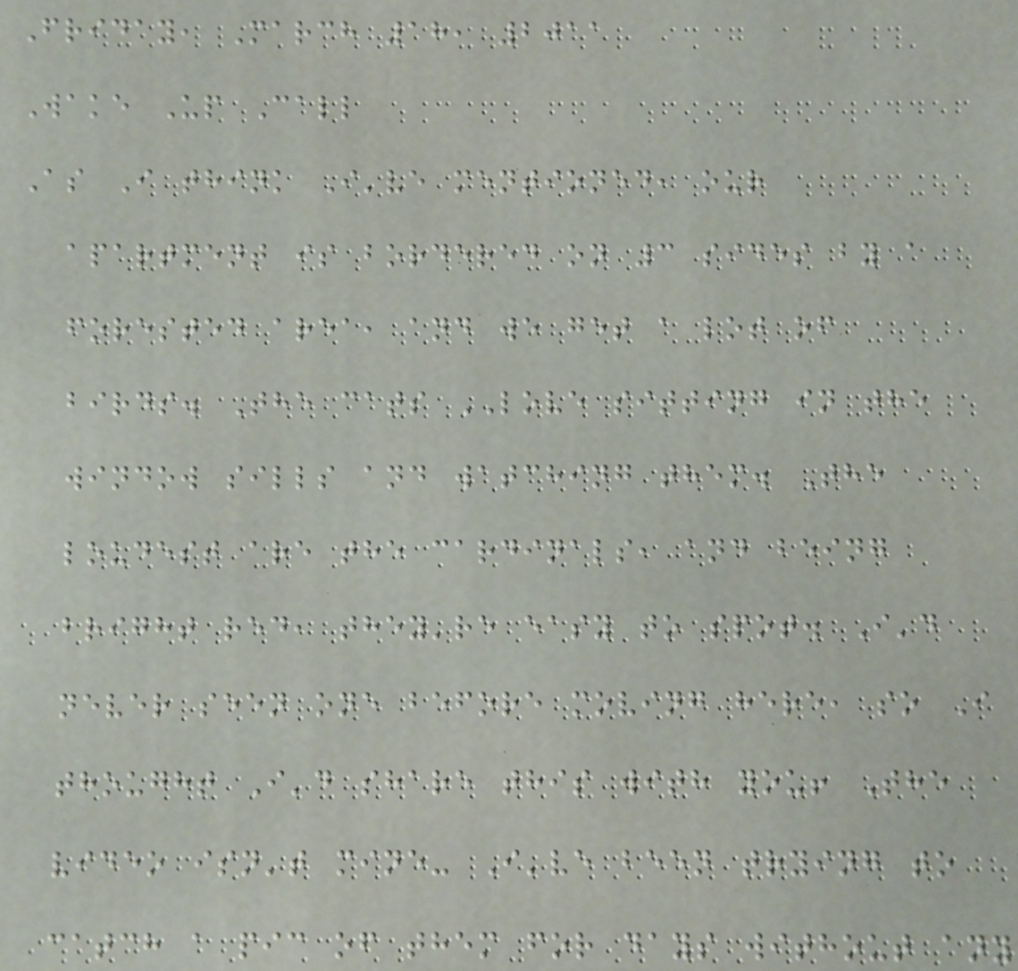Friday, March 18, 2011
Wake Up Call
As I think I've mentioned, our
apartment is bordered on 3 sides by a
forested area, and we get a lot of
birds. The cats LOVE sitting in the
window sills and watching them. The
loudest are the cardinals, and being
bright red, they're easy to spot. I'd
never seen one before moving here, so I
thought I'd share this with you! The
video isn't mine- I've been trying to
catch a pic of them for days without any
